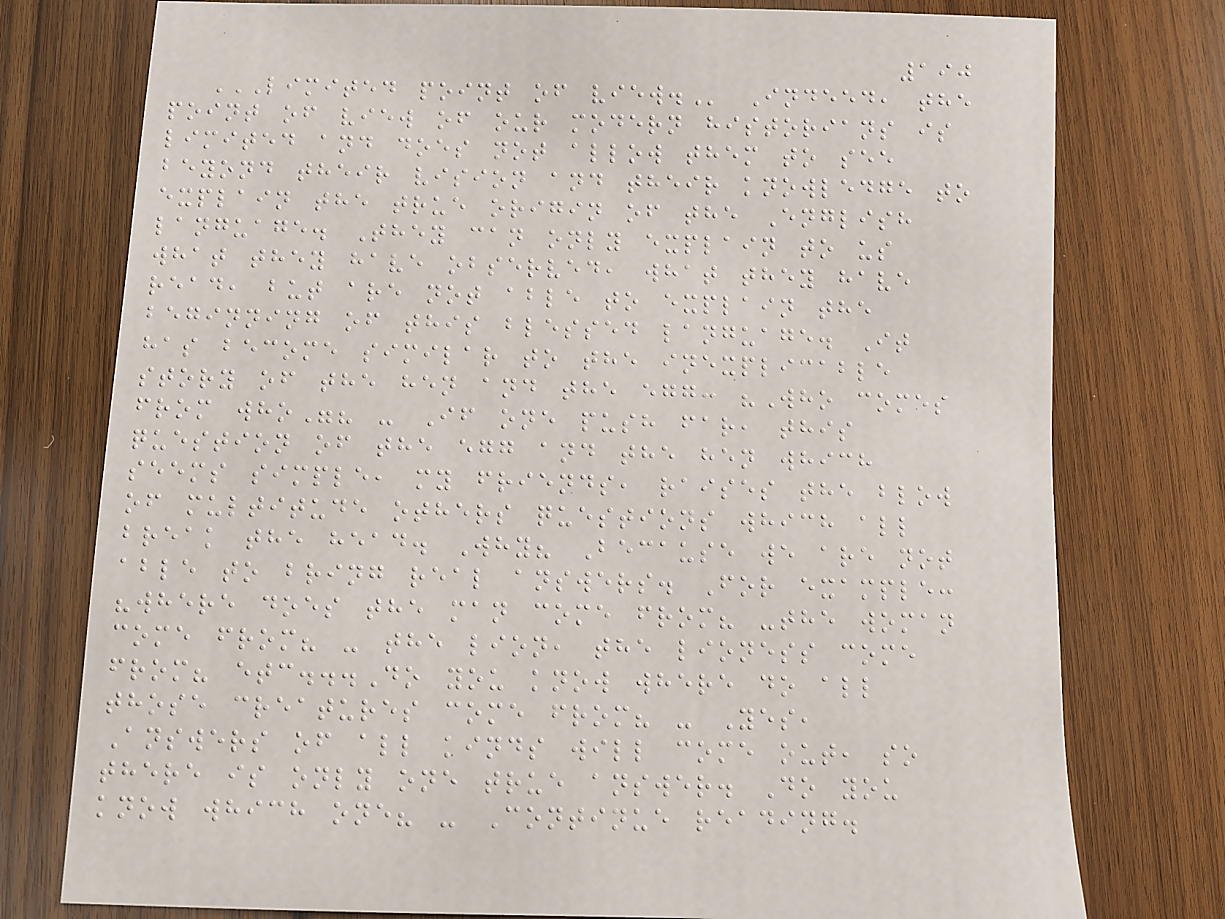190
LIMITED POINT OF VIEW. Indeed, the
point of view of our modern historians is
limited and does not allow them to see
beyond their vision and their knowledge to
explain the true origin of the English
language. They can only explain to us
what they have observed, what they have
read, but are not able to explain the
beginning of this blessed language. It
has become similar to the inexplicable
story of the hen and the egg: "Who comes
from who"? - If one push far, this
question of the egg and the hen which
seems simple, my friends, raises the blow
of multitude others questions which all
break the head. Why? Because we are not
able to bring real answers. For example:
"where does the man come from? -the woman
come from? - the lion, the lioness come
from? etc...Do you know where do all
those creatures come from? - Yes,
Answers of all kinds will come out, so
there is only one true answer. Do you
know which one? - Continue reading.
